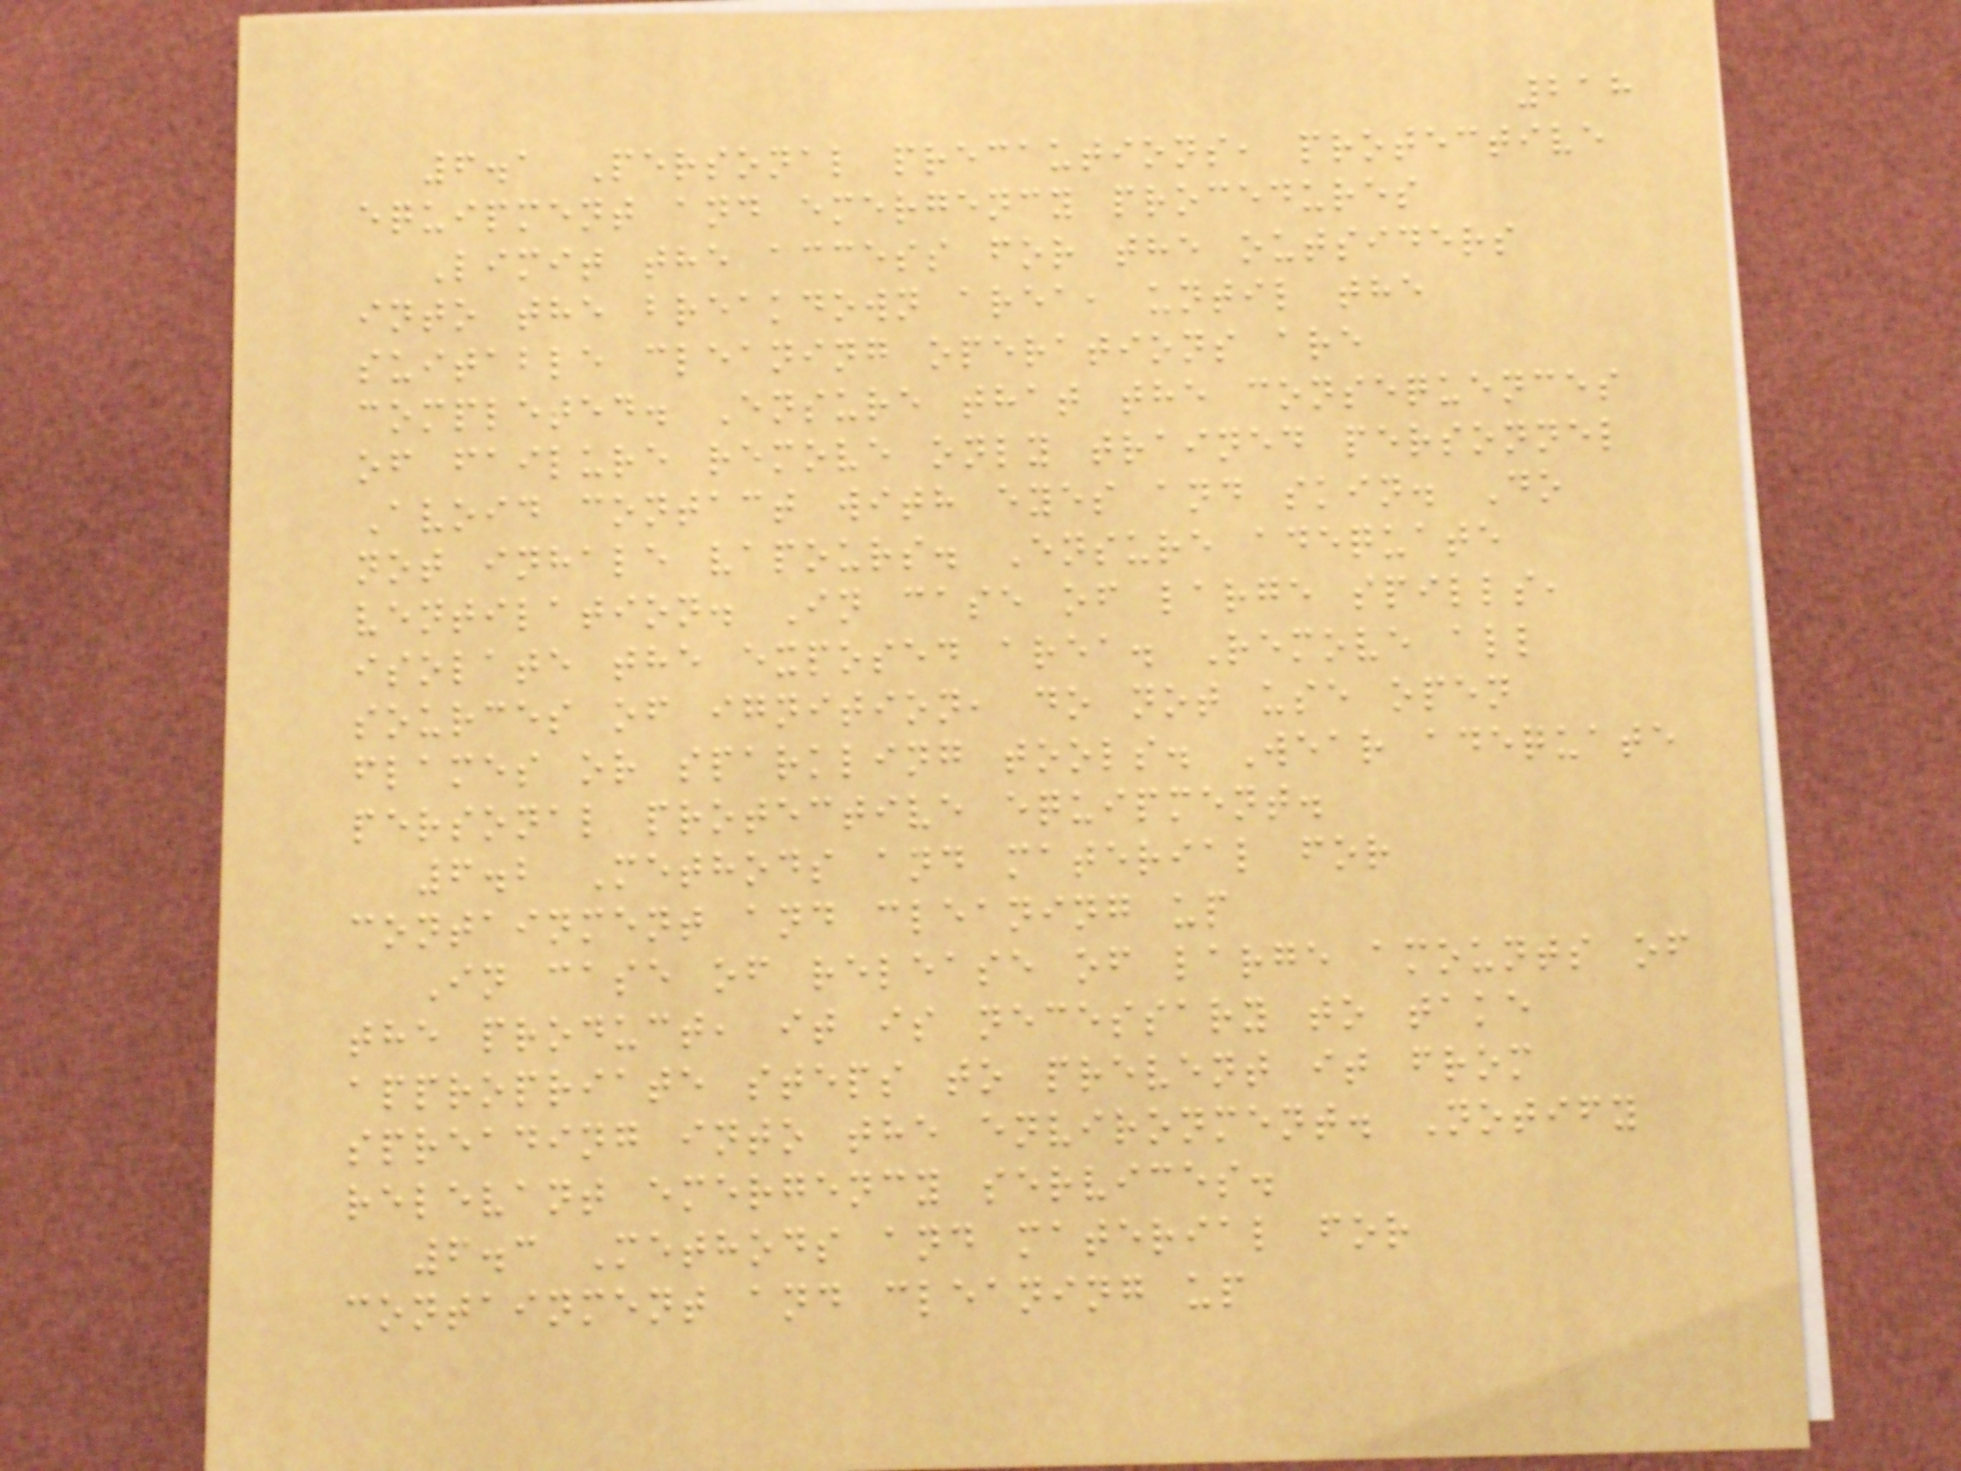218
6.1 Personal precautions, protective
equipment and emergency procedures
Limit the access for the outsiders
into the breakdown area, until the
suitable cleaning operations are
completed. Ensure that the consequences
of failure remove only trained personnel
Avoid contact with eyes and skin. Do
not inhale vapours. Ensure adequate
ventilation. In case of large spills,
isolate the exposed area. Remove all
sources of ignition, do not use open
flames or sparkling tools. Wear adequate
personal protective equipment.
6.2 Methods and material for
containment and cleaning up
In case of release of large amounts of
the product, it is necessary to take
appropriate steps to prevent it from
spreading into the environment. Notify
relevant emergency services.
6.3 Methods and material for
containment and cleaning up
